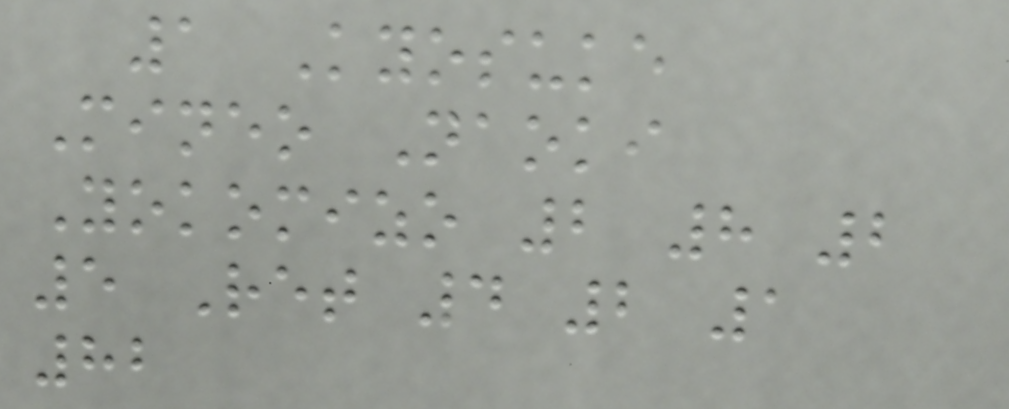1 Kyosuke
Mineo Naoki
Yokomizo 2 8 2
5 Ret 4 2 1
82
